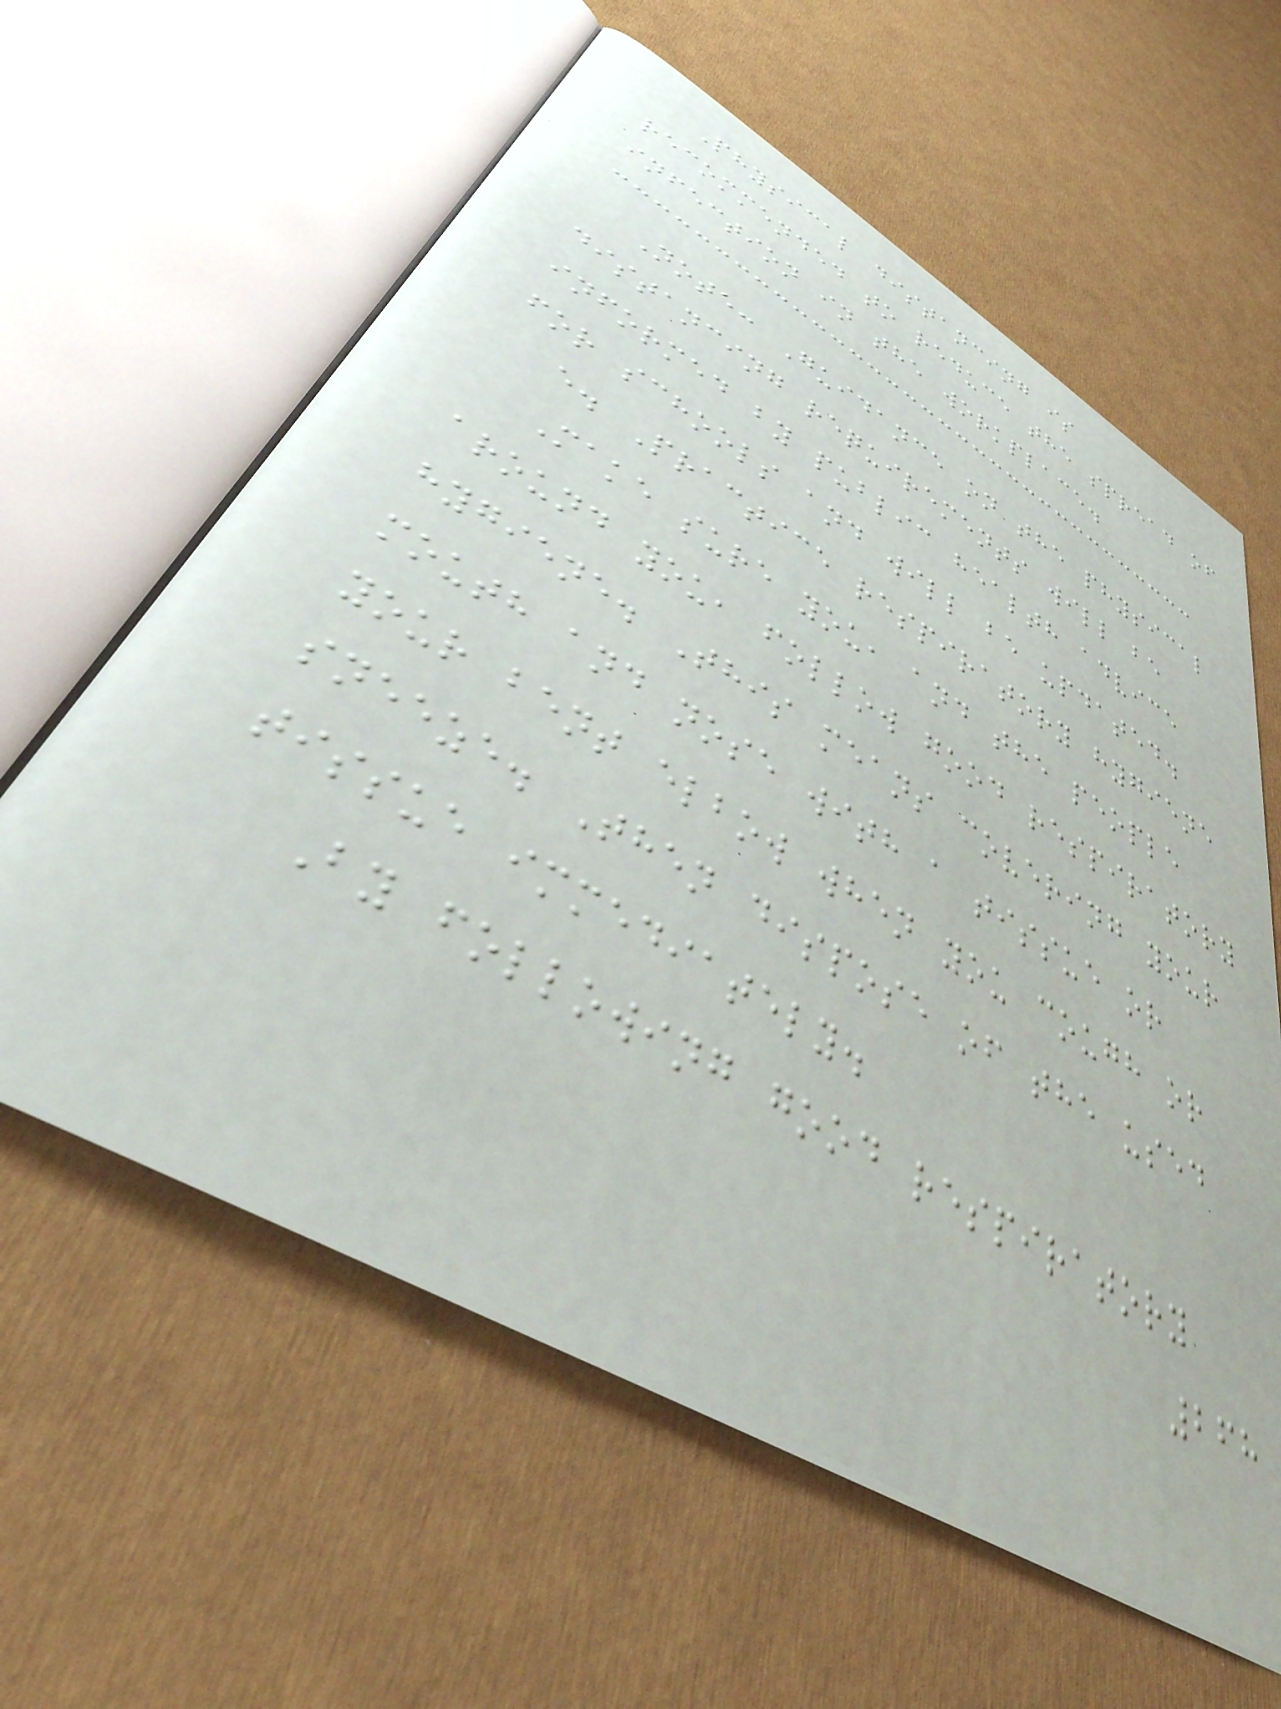Physical distancing is
recommended to reduce the spread of
infection in the workplace.
Note: Guidance on the physical
distancing requirements will be
informed by public health advice
for schools and will be updated.
e. Practice respiratory hygiene
Make sure you, and the people
around you, follow good respiratory
hygiene. This means covering your
mouth and nose with a tissue or
your bent elbow when you cough or
sneeze. Then dispose of the used
tissue immediately.
By following good respiratory
268
